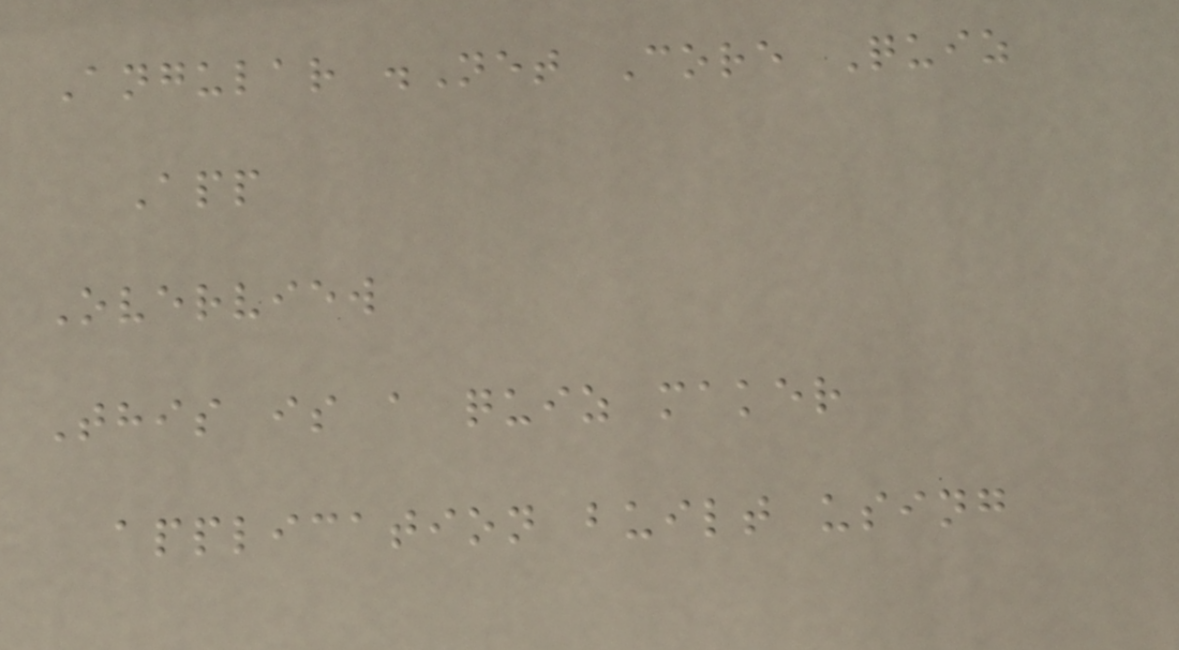Angular .Net Core Quiz
App
Overview
This is a quiz maker
application built using
